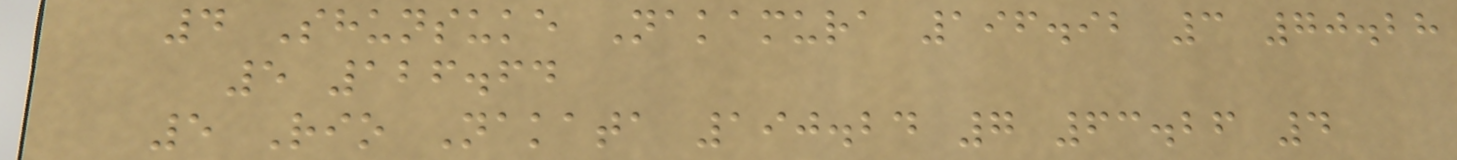4 Shunsuke Nakamura 196.92 3 70.28
5 126.64
5 Rio Nakata 190.24 7 63.26 4
